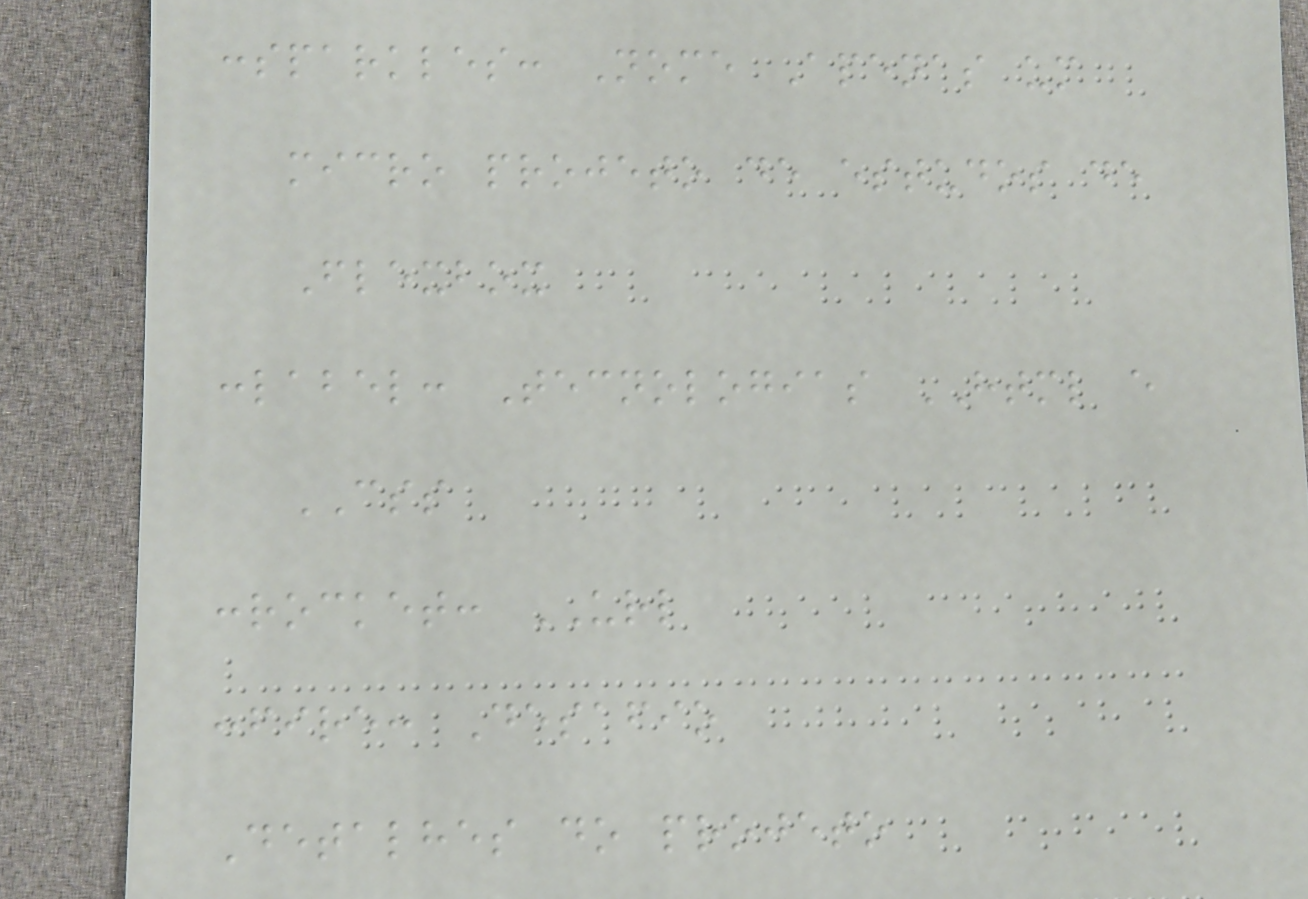:sparkles: Nome Apenas um
micro projeto de estudos de
Flexbox
:label: Tecnologias HTML e
CSS
:rocket: URL
:fire: Desafio
Detalhes do projeto
